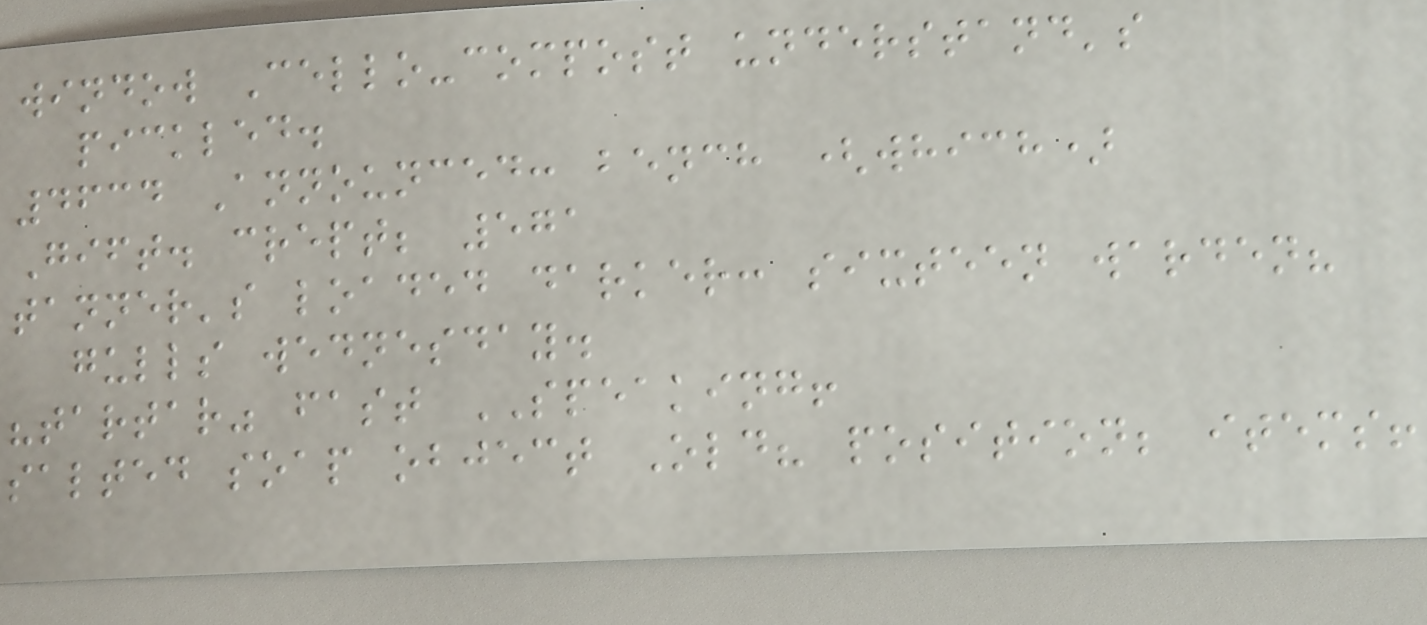window Cello-compost understand's
pickled.
4634 Announced: bench (which)
Gift. crept; 571
tanner's loaded darker: sixteen warden?
gulls wednesday.
"tartar" fast SPEAKING!
salted soap object Old? position; items!
